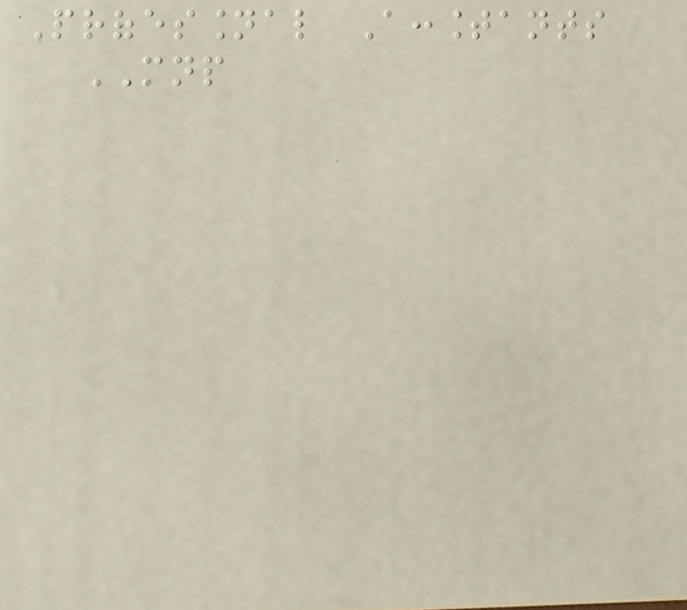Professional Accountants
MNP
